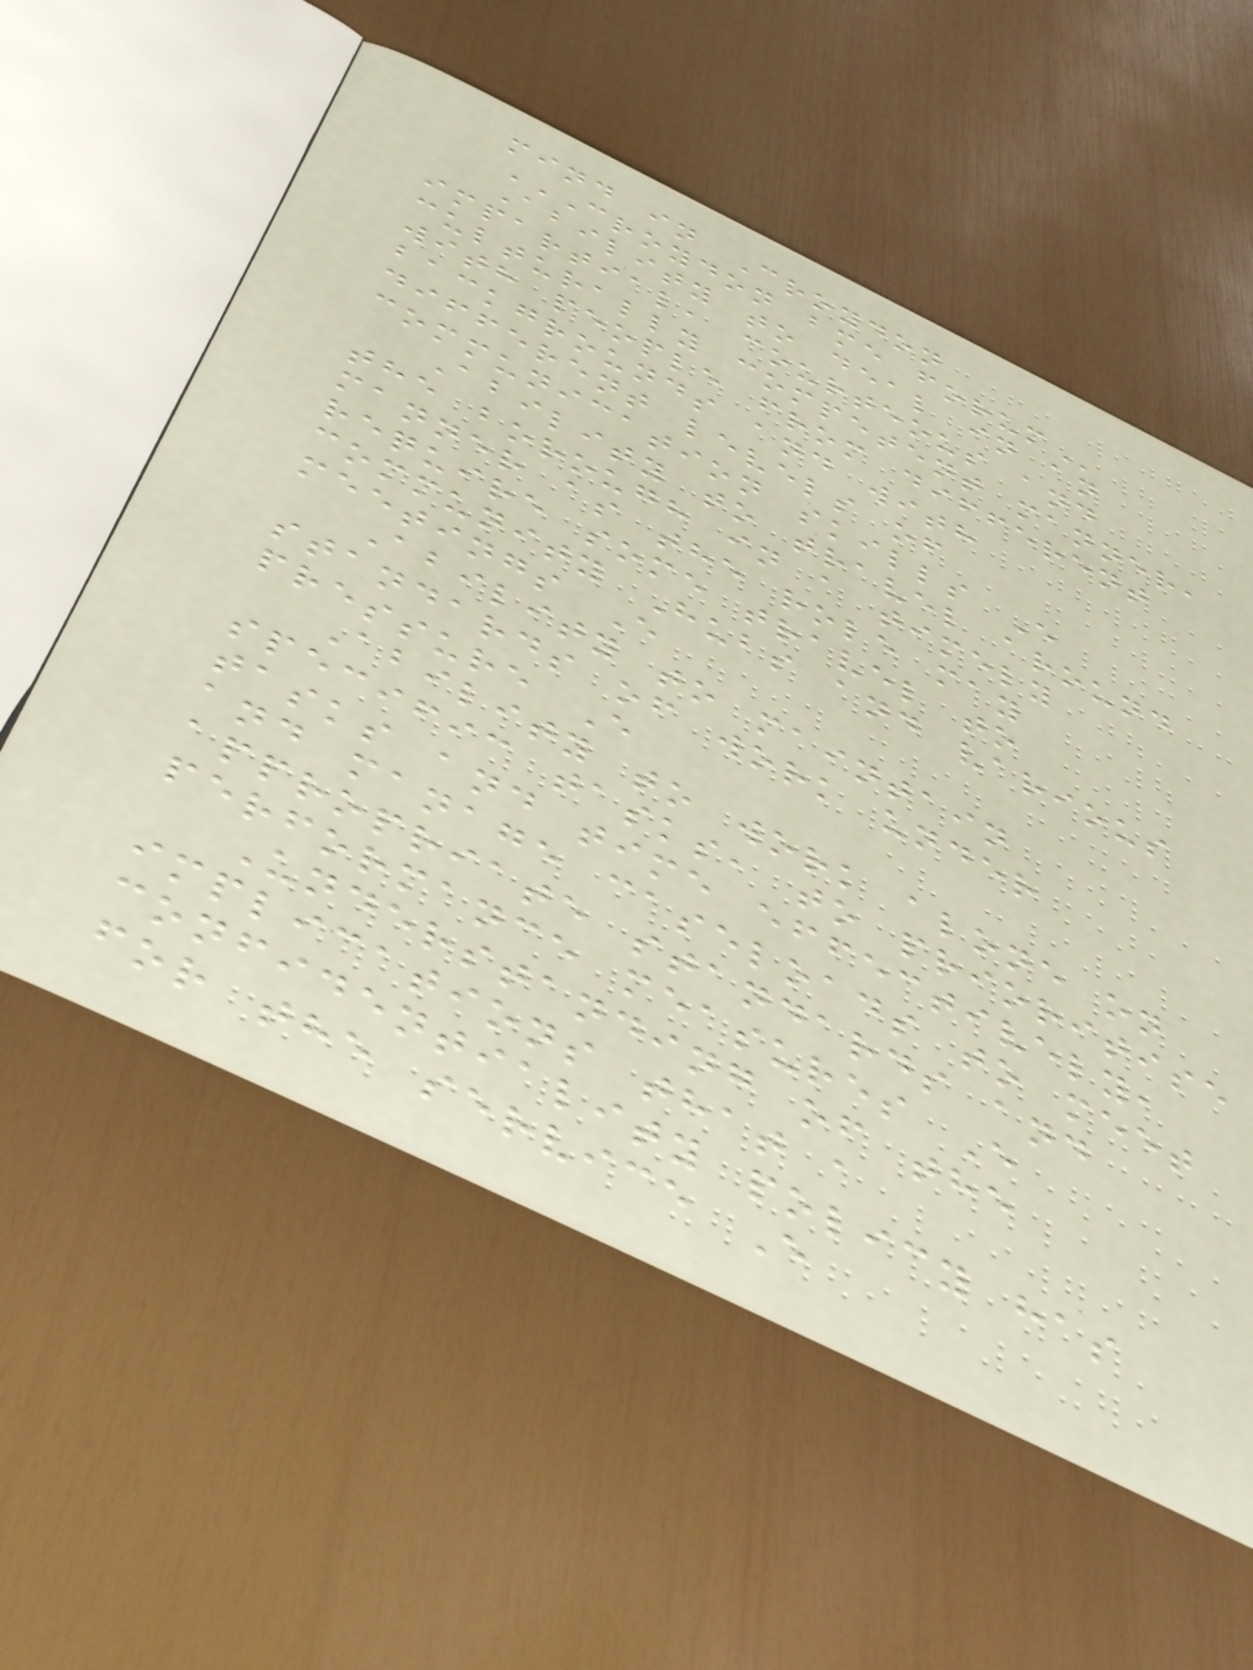mind in Croydon
CROYDON BME FORUM
Ability to deal in an
impartial, courteous and
culturally competent manner,
with people from different
backgrounds and with
different levels of
communication skills E
Ability to travel around
the borough in a timely
manner as the role may
require some travel to
community Hubs and various
meetings E
Ability to maintain
standards of work under
pressure E
Ability to work alone on
specific tasks, to prioritise
tasks and time effectively,
and manage caseloads to meet
appropriate standards and
performance measures E
Understanding of the
implications that a
confidentiality policy has
for the service E
